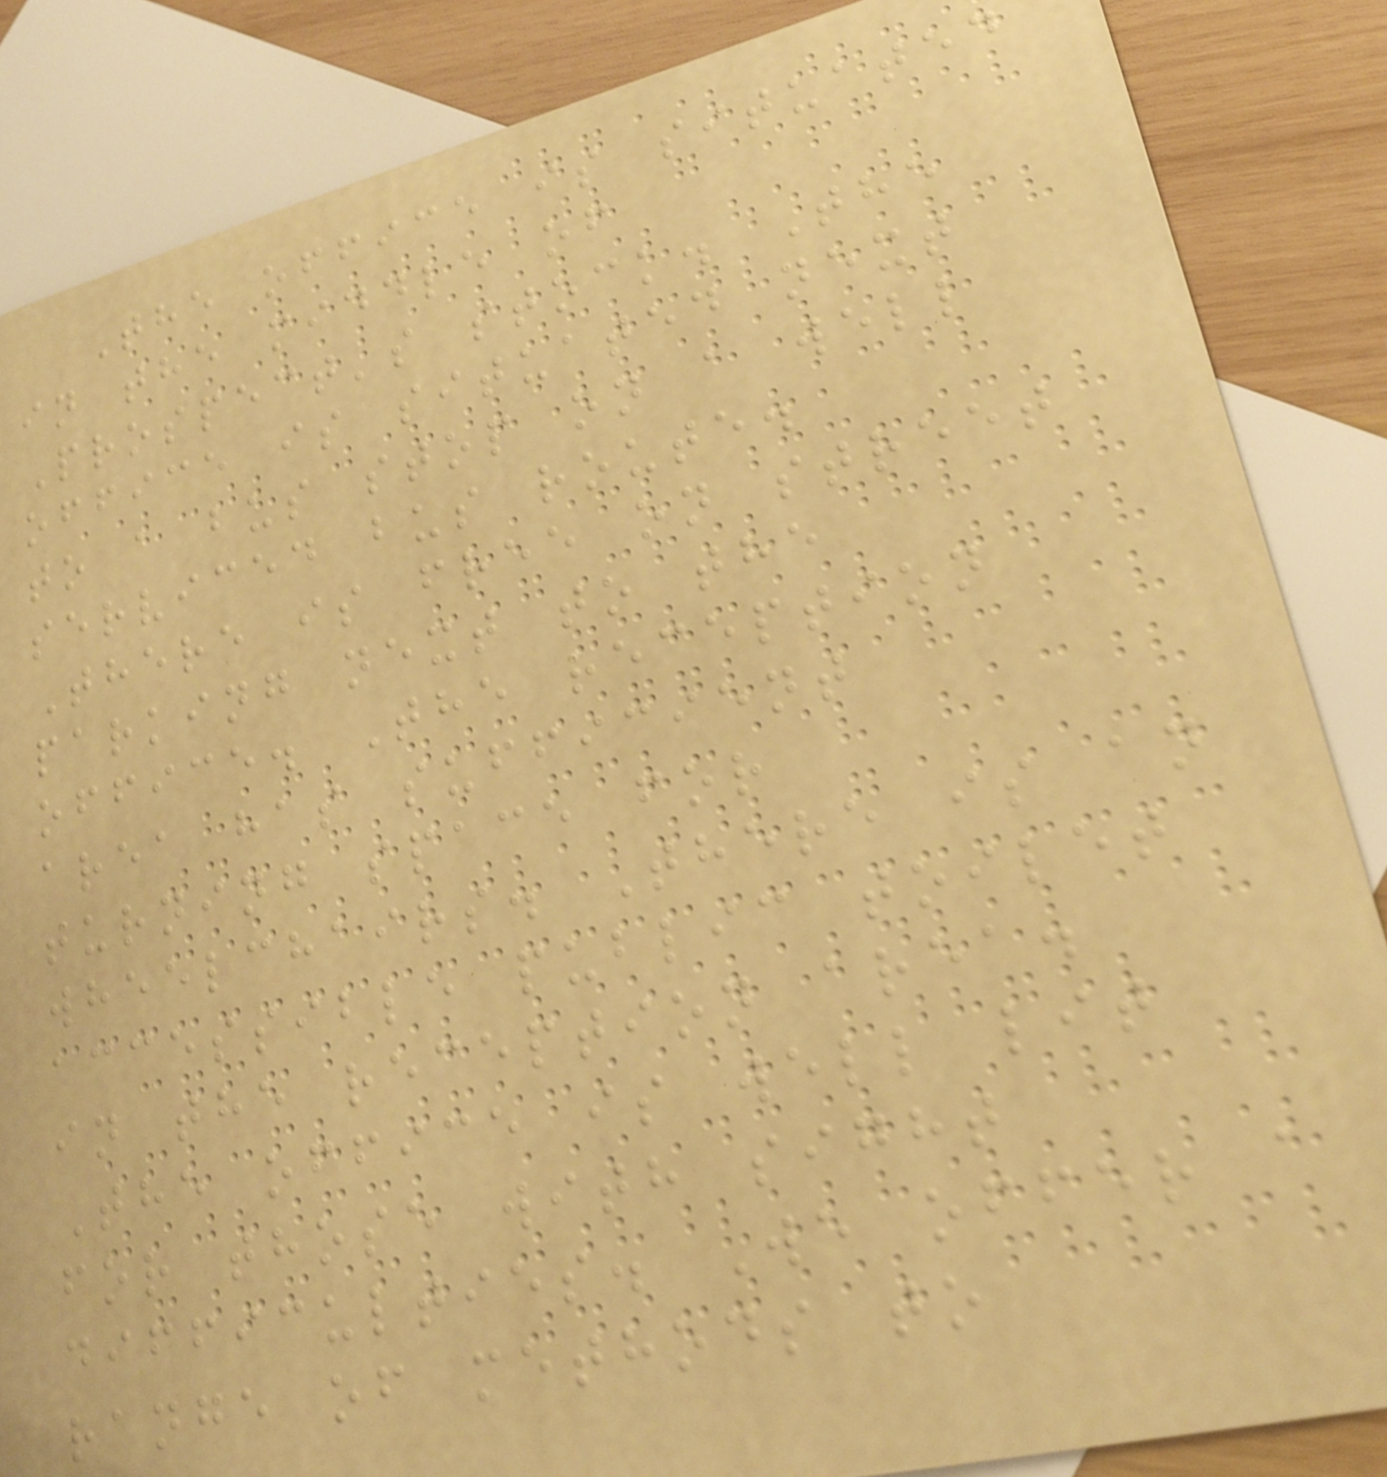The office is situated
in the middle of
Prospect's stock. The
office is situated next
to a bus stop on a well
serviced bus route.
There is free on street
parking next to the
office. The reception
area has sufficient
turning space for
wheelchairs. There is an
accessible public toilet
in the reception area.
The office is well lit
for those with sight
difficulties. We offer a
range of methods to
